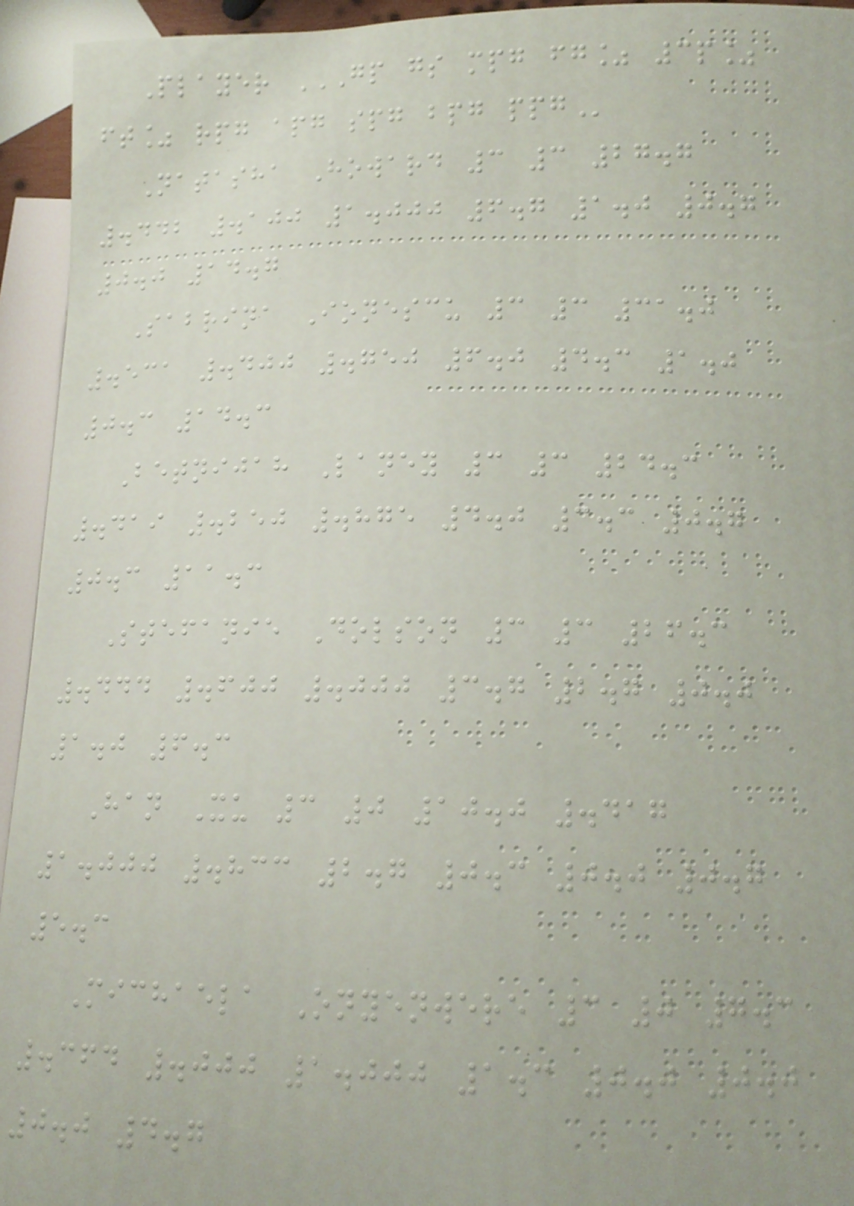Player GP GS MPG FG% 3P%
FT% RPG APG SPG BPG PPG
Natasha Howard 3 3 27.7
.442 .100 1.000 6.7 1.0 0.7
0.0 14.7
Sabrina Ionescu 3 3 31.0
.531 .400 .750 6.0 4.3 1.0
0.3 14.3
Betnijah Laney 3 3 24.3
.419 .250 .875 4.0 3.3 0.7
0.3 11.3
Stefanie Dolson 3 3 26.3
.444 .600 .000 3.7 2.7 0.0
1.0 6.3
Han Xu 3 0 10.0 .417
1.000 .833 2.7 0.3 0.0 0.7
5.3
Michaela Onyenwere 3 0 7.3
.364 .000 1.000 1.3 0.0 0.0
0.0 4.7
